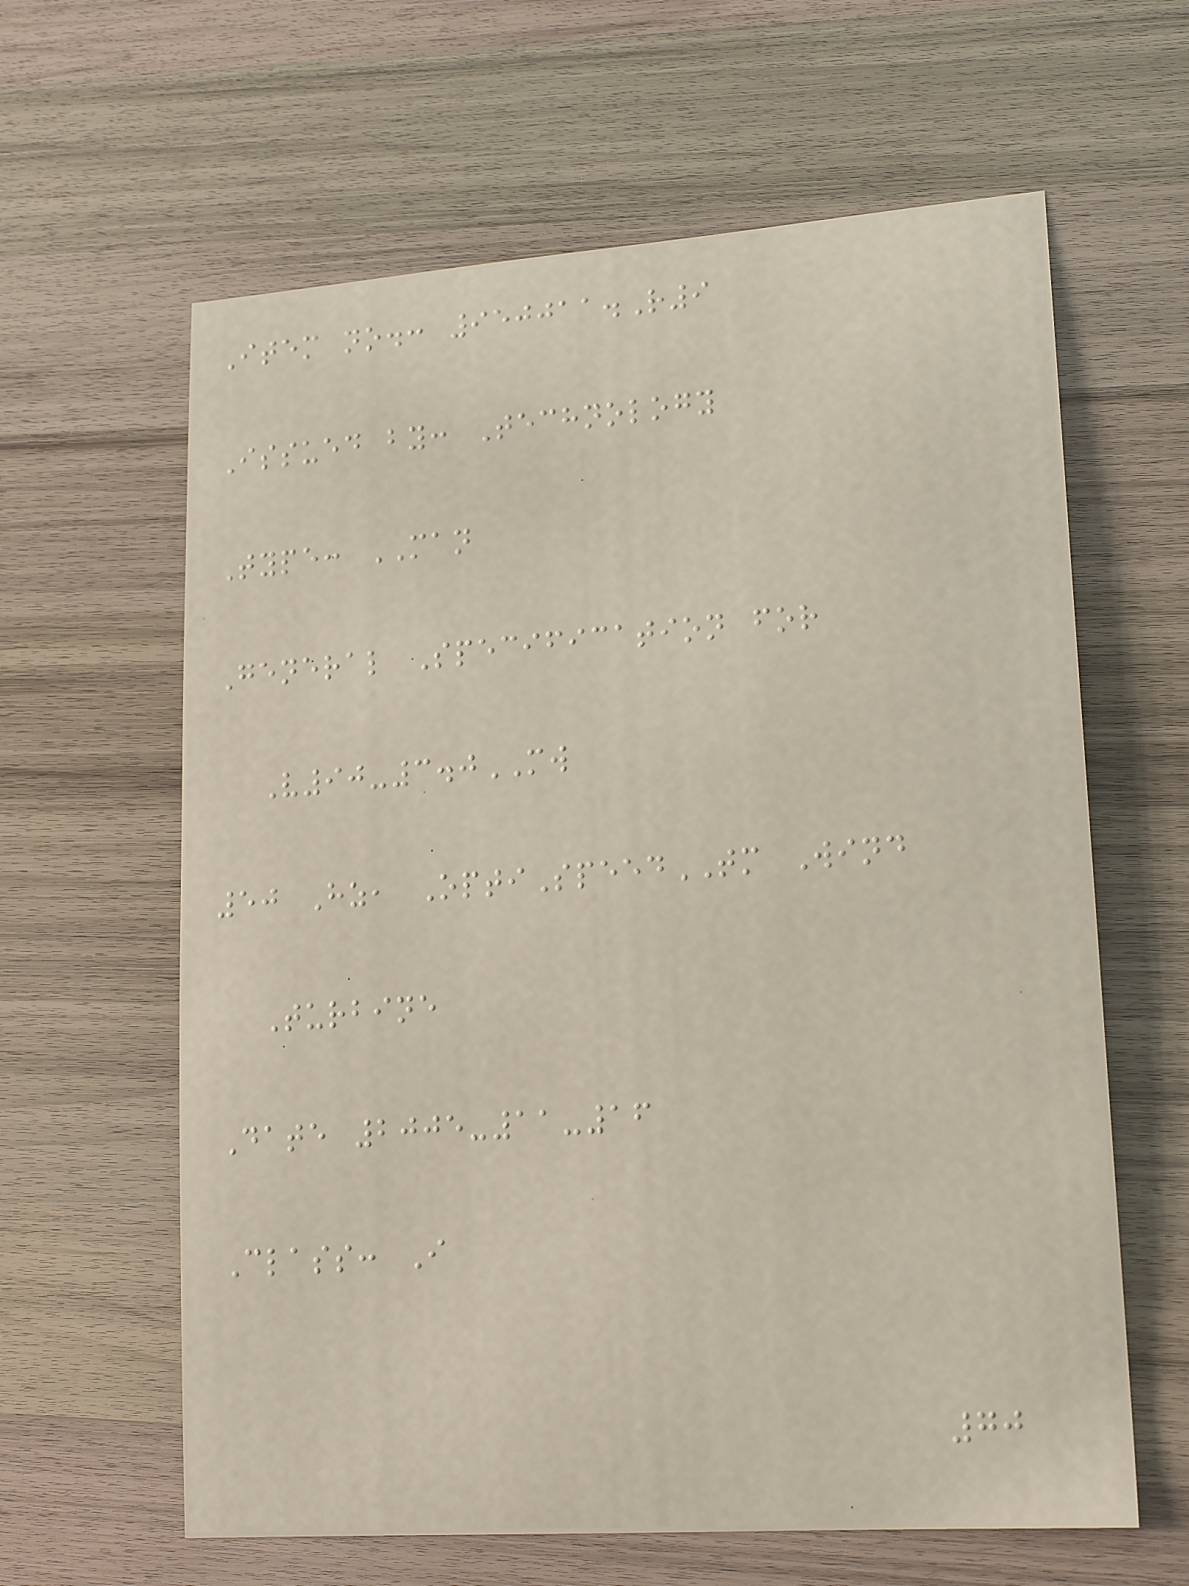Item no.: 950011.R9
Issued by: Technology
Type: MAN
General Specification for
V90-3.0MW
50 Hz, OptiSpeedTM Wind
Turbine
Date 2005-11-16
Class: I
70
